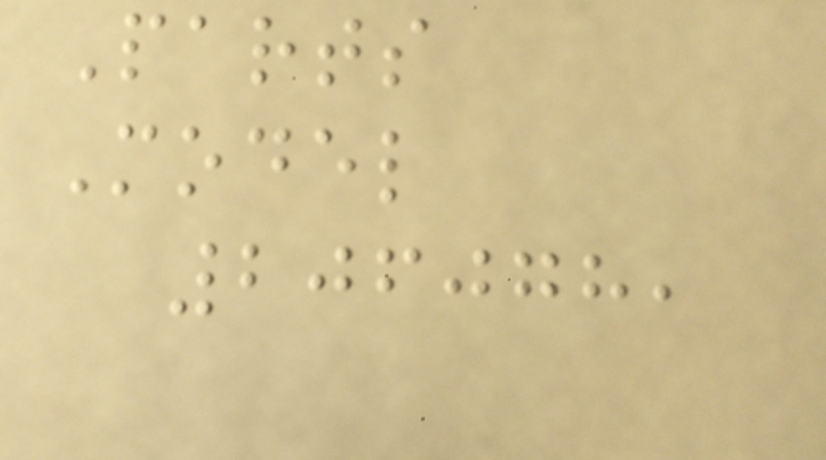Parts
Model
206078,
